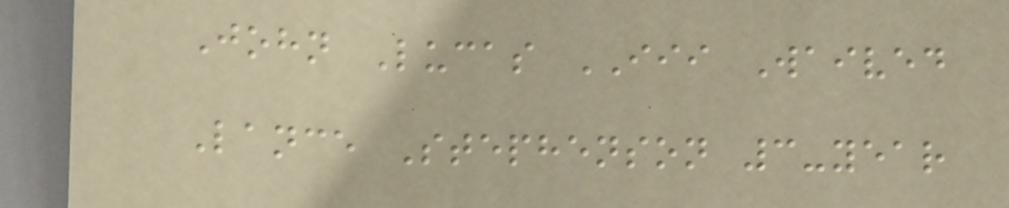John Lucas III Waived
Lance Stephenson 3-year
